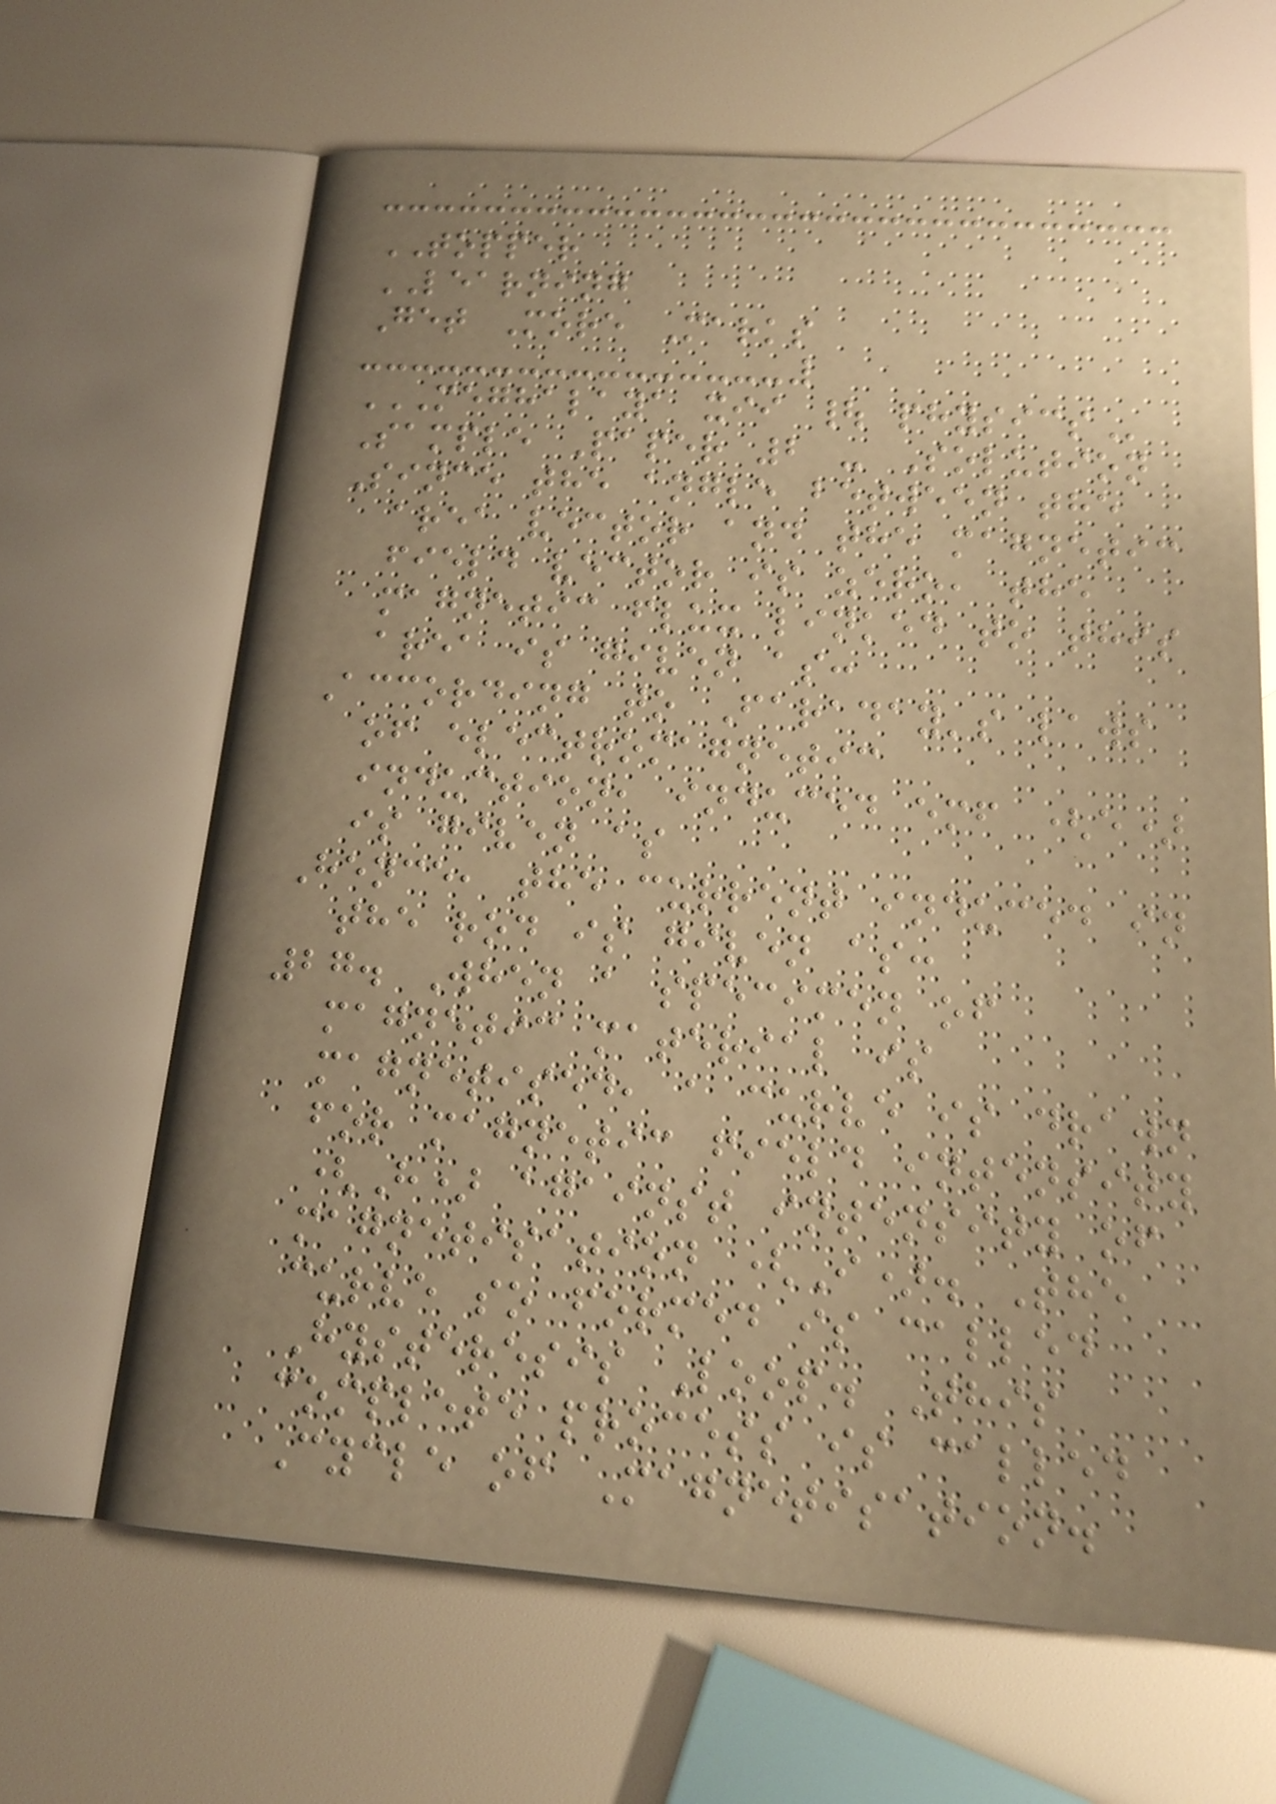TOPPER
LEARNING
Get More Marks
MEGHALAYA XII | PHYSICS
Sample Paper 2 - Solution
Since the angle between the
area vector and the magnetic
field vector is zero, the
magnetic flux linked to this
area is given as:
According to Faraday's laws
of electromagnetic
induction, induced emf (e)
is given as
Hence, the current induced in
the rod is given as:
27. When a specimen of
magnetic material is
magnetised, a curve is drawn
for magnetic field intensity
(H) against intensity of
magnetisation (I). The
curve so formed is called
Hysteresis Loop. This
complete process is called
Cycle of Magnetisation.
